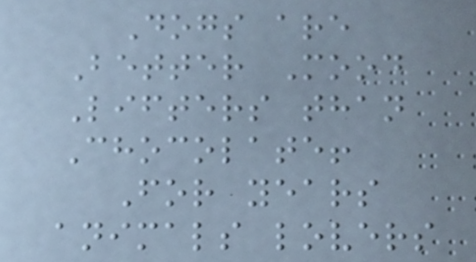Dogs are
Better Mood
Lifters than
Chocolate!
For years
animals lovers
